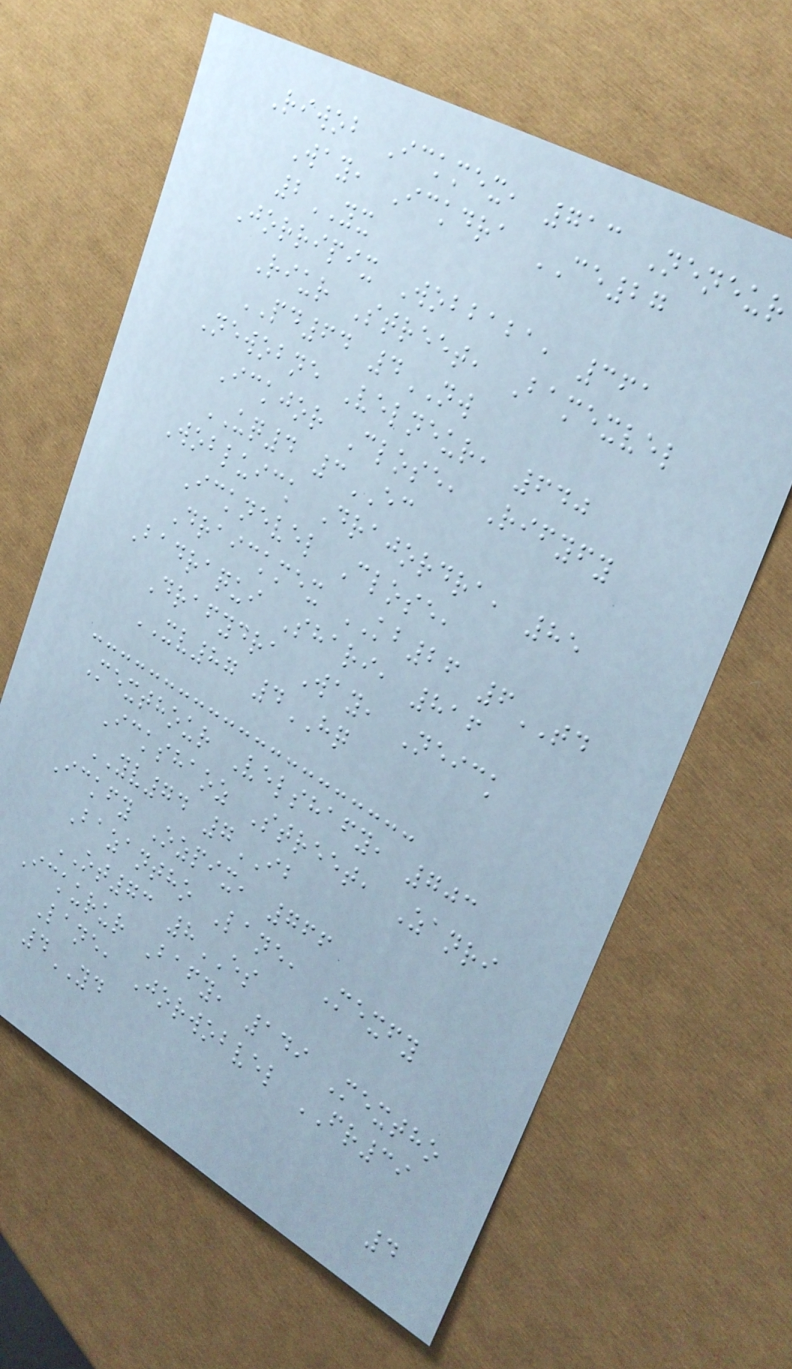Riwob Ickmex, 713 Neneur
Way, Ickdra CE27
2YX
Jorripix Wobbaba, 361
Riur Street, Bamexvel
PD64 4NW
Newobne Velneur, 640
Ickjor Close, Rifyfy
UQ4 3EC
Wobluick Drajordra, 85
Icknevel Close,
Draickmex KB26 6TD
Badraqui Shari, 816
Drafydra Way, Neick
XV87 4HQ
Mexthour Velshafy, 703
Ickshaoz Street, Zanri
YV74 7IB
Ickfy Ozpix, 766
Bazantho Lane, Mexfy
OT73 8ES
Ickurur Bafy, 149 Mextho
Lane, Jorwobvel FR39
4YD
4
